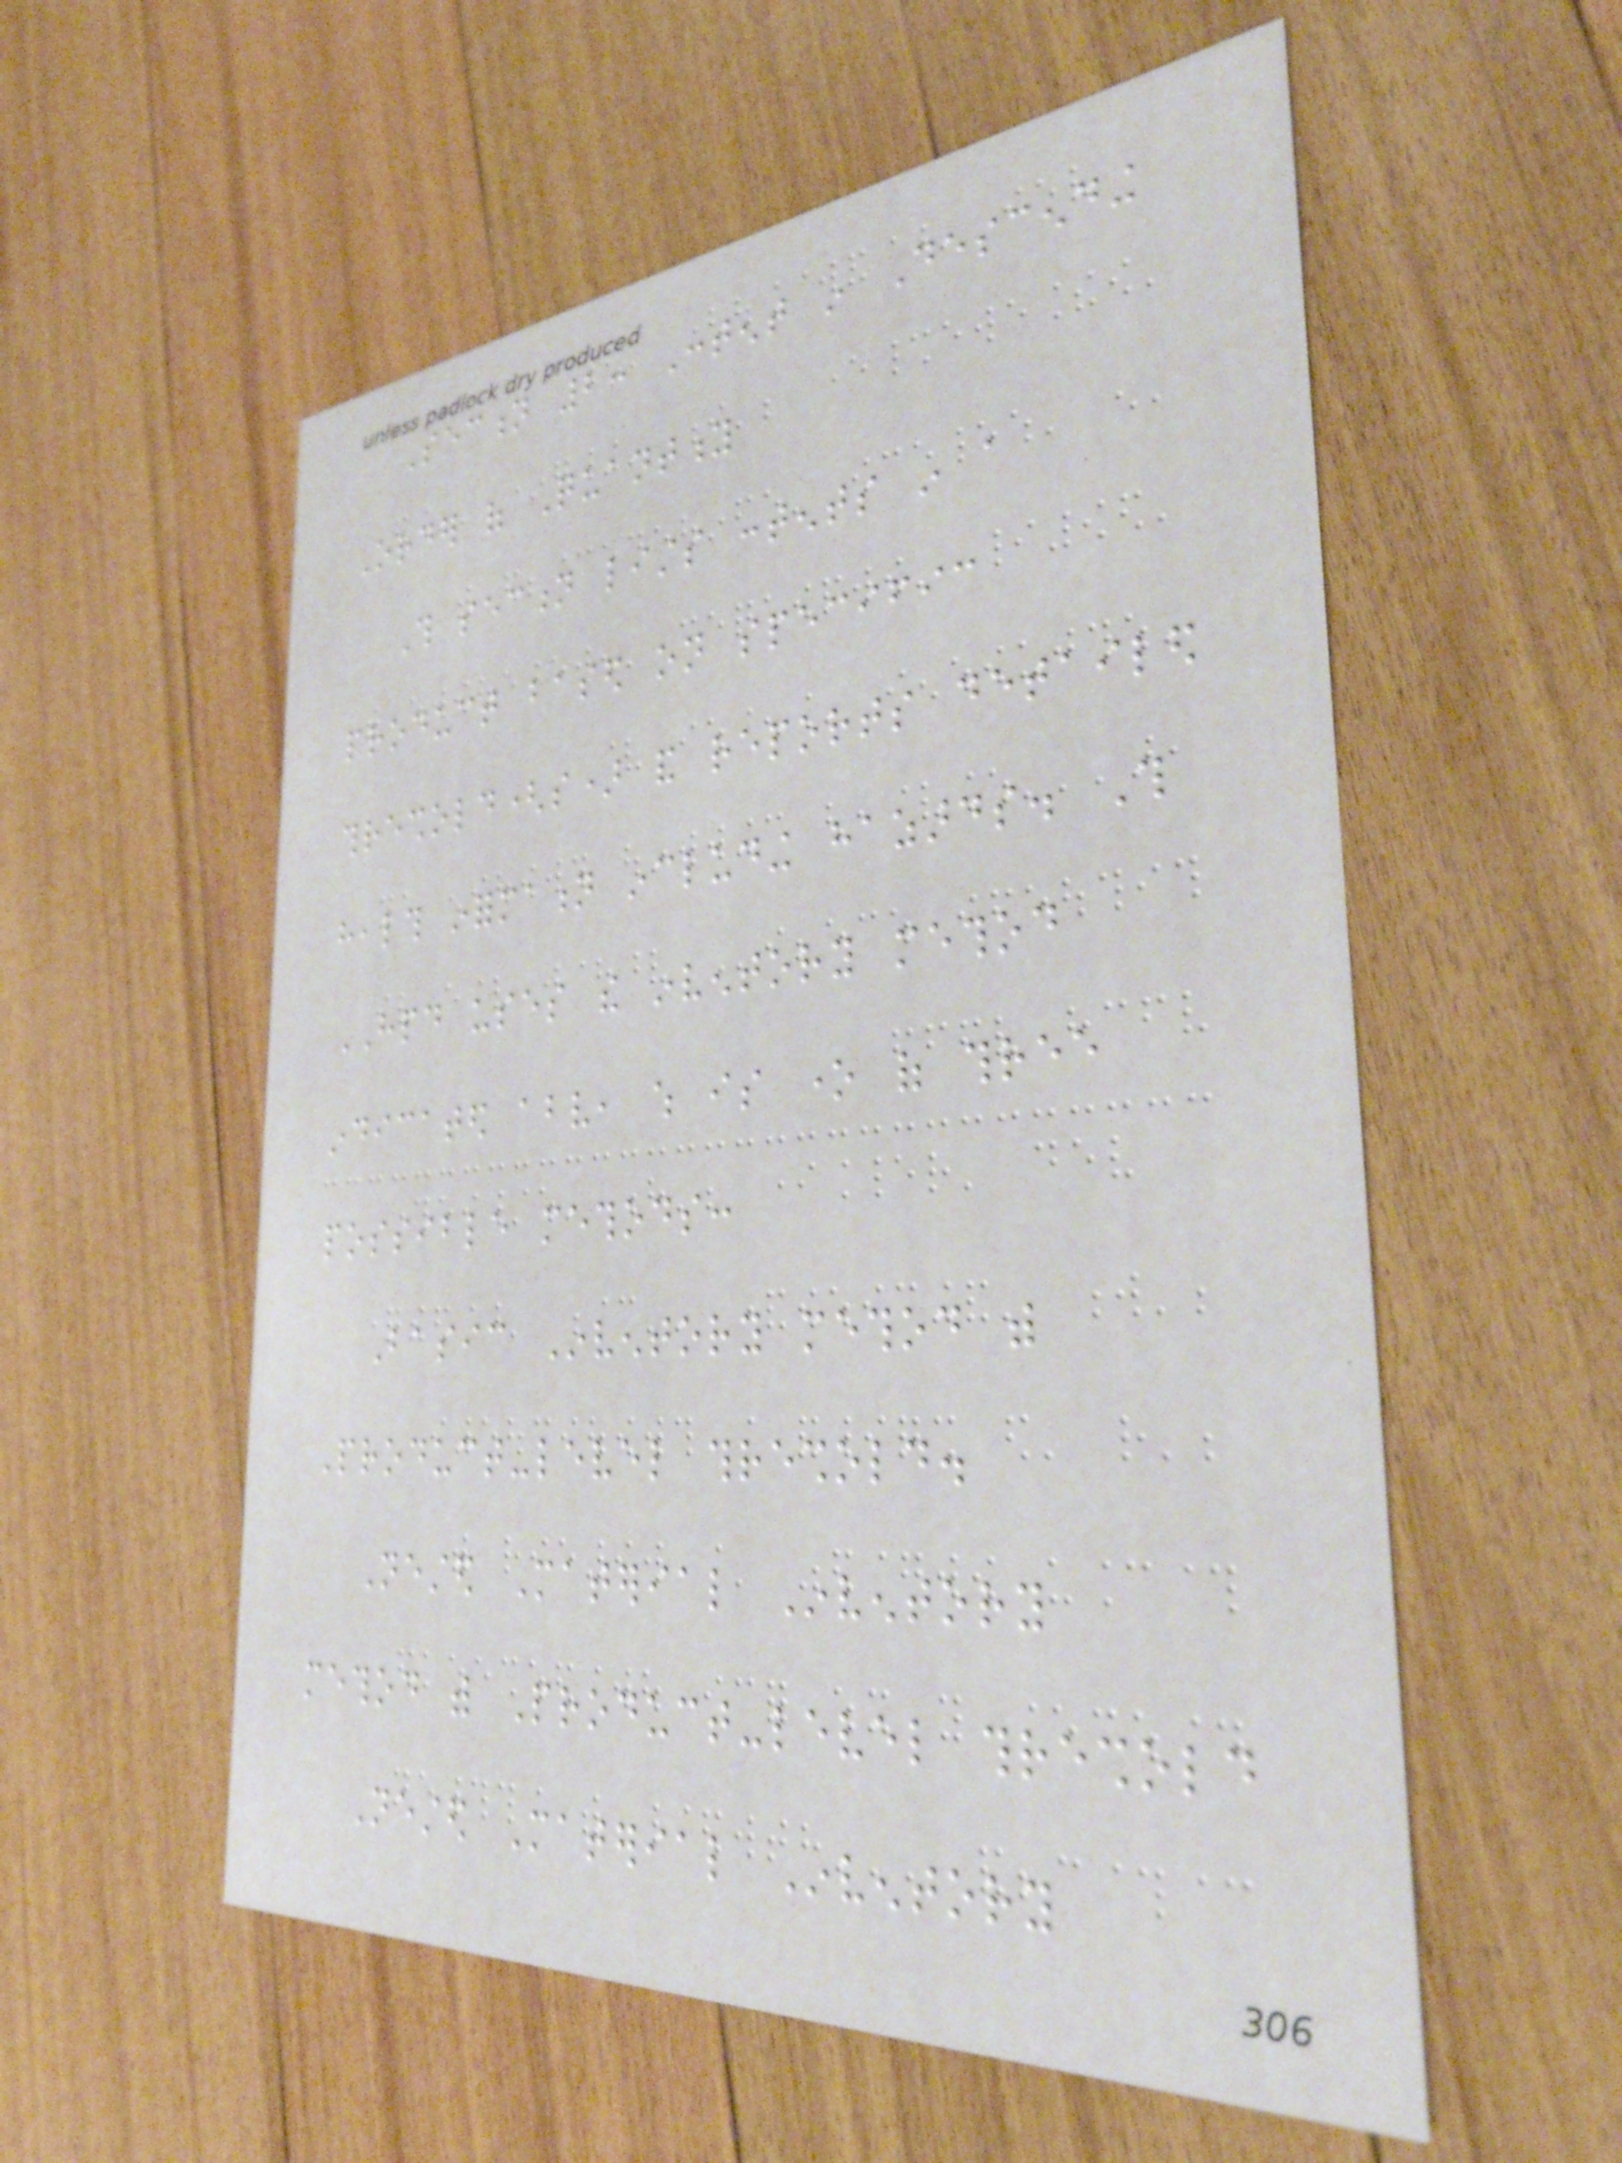Section 2: Content in Descending
Order of Quantity
This section lists contents in a
product based on specific
threshold(s) and reports detailed
health information including hazards. This
HPD uses the inventory method
indicated above, which is one of three
possible methods:
Basic Inventory method with
Product-level threshold.
Nested Material Inventory
method with Product-level threshold
Nested Material Inventory
